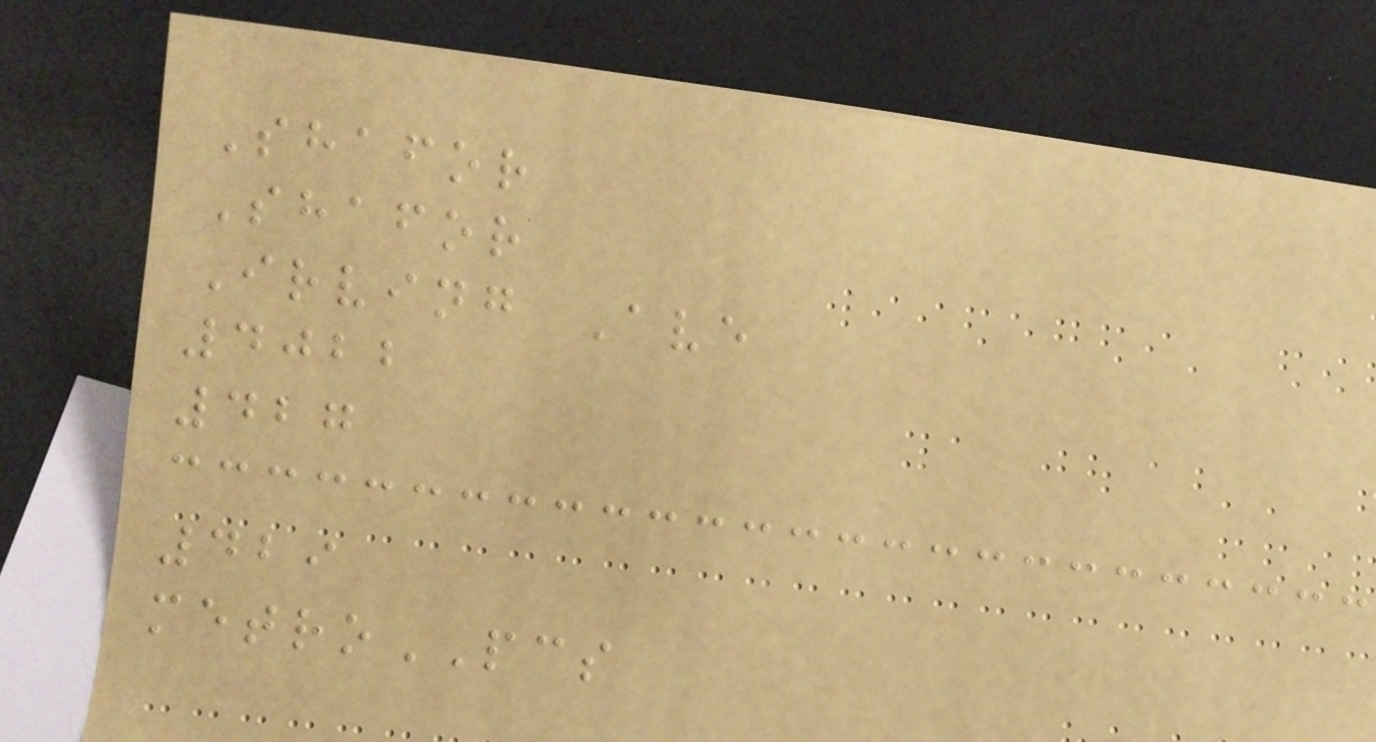Shafor
Shafor
Irving Ave
4022
427
429
metroPCS
